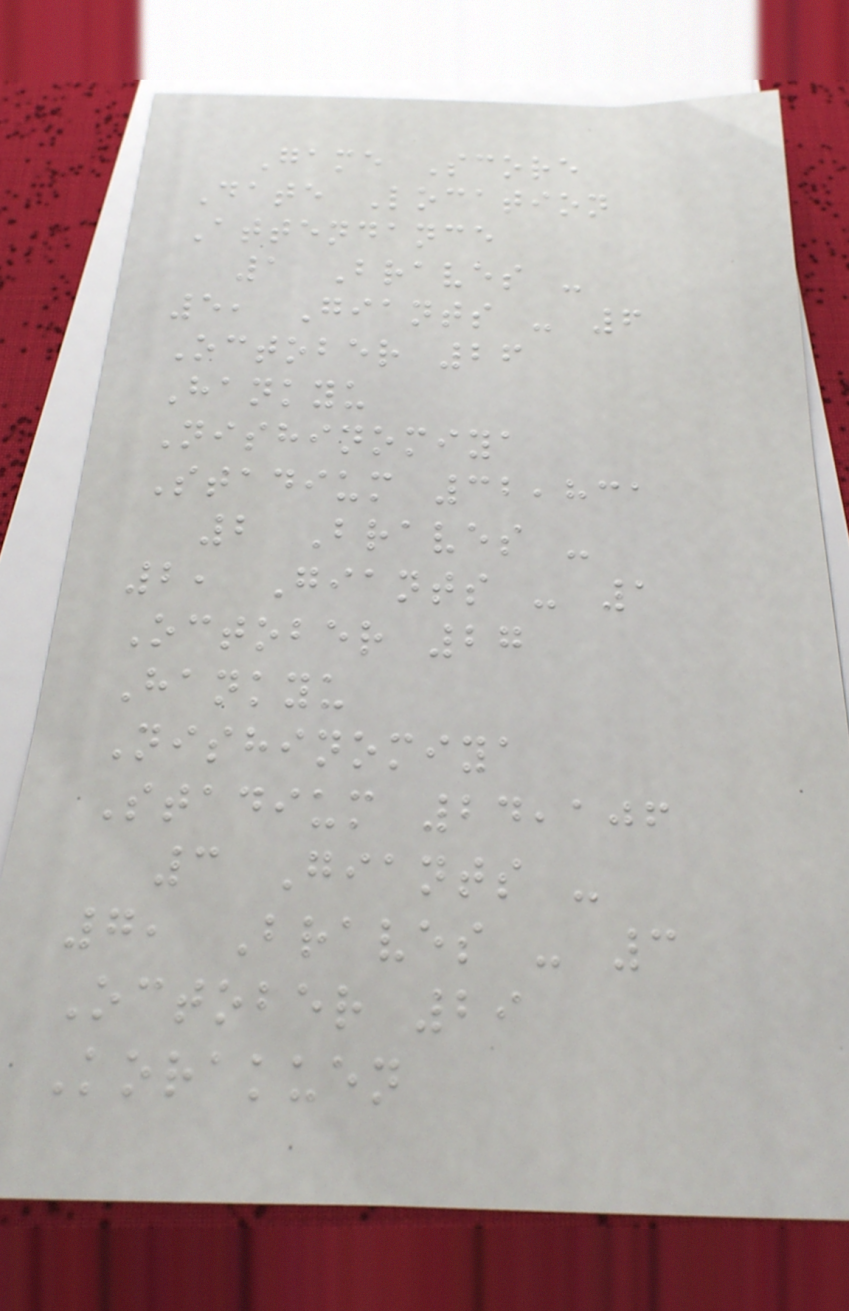Game Score
Date Location
Attendance
1 Braves -
5, Giants - 6
October 26
Hankyu
Nishinomiya
Stadium 32,831
2 Braves -
2, Giants - 1
October 27
Hankyu
Nishinomiya
Stadium 24,106
3 Giants -
7, Braves - 3
October 29
Korakuen
